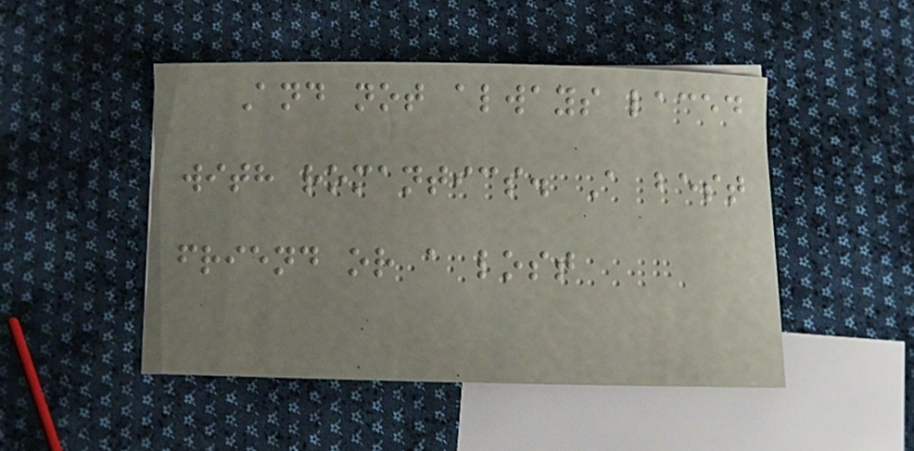And not always laced
with romantics. A best
friend or a lost
